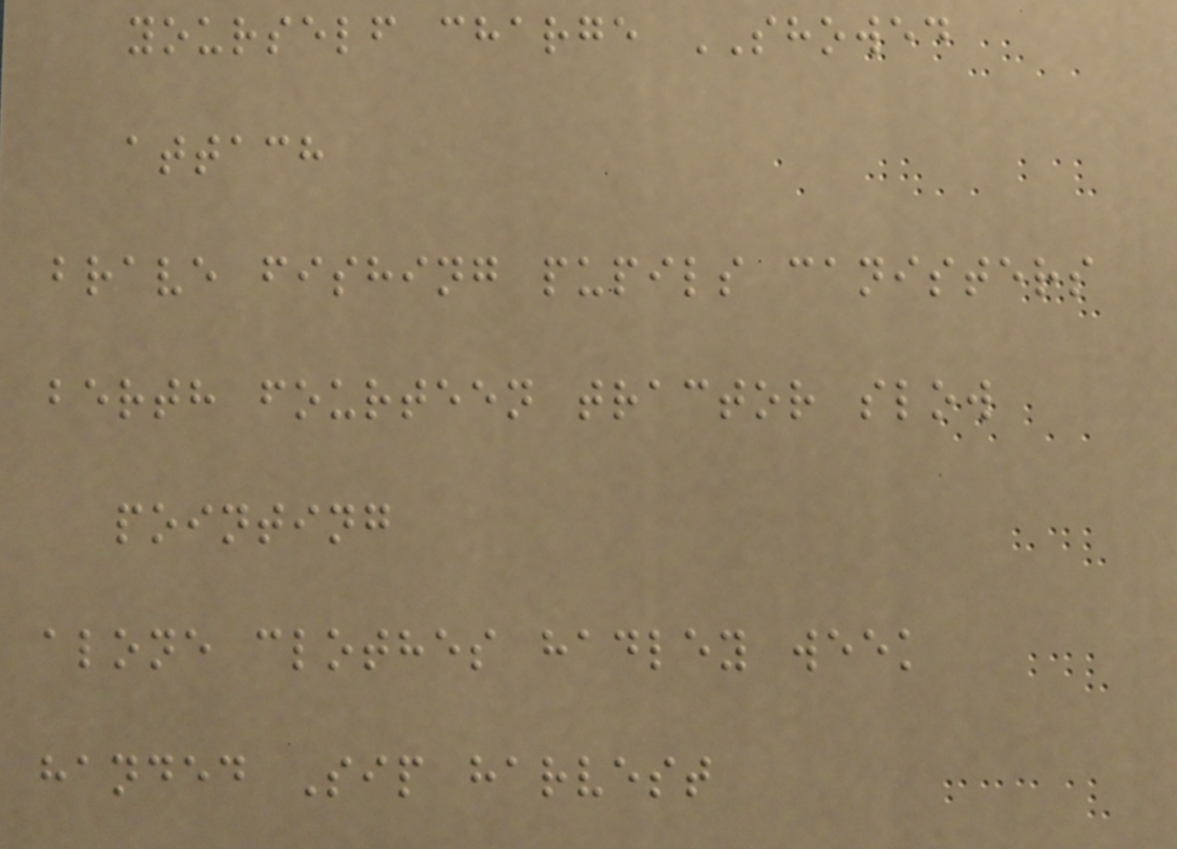yourself charge SHOWED
attach
brave fishing pupils canisters
berth fourteen tractor slow
pointing
alone clothes hadley week
handed Sip harvest
